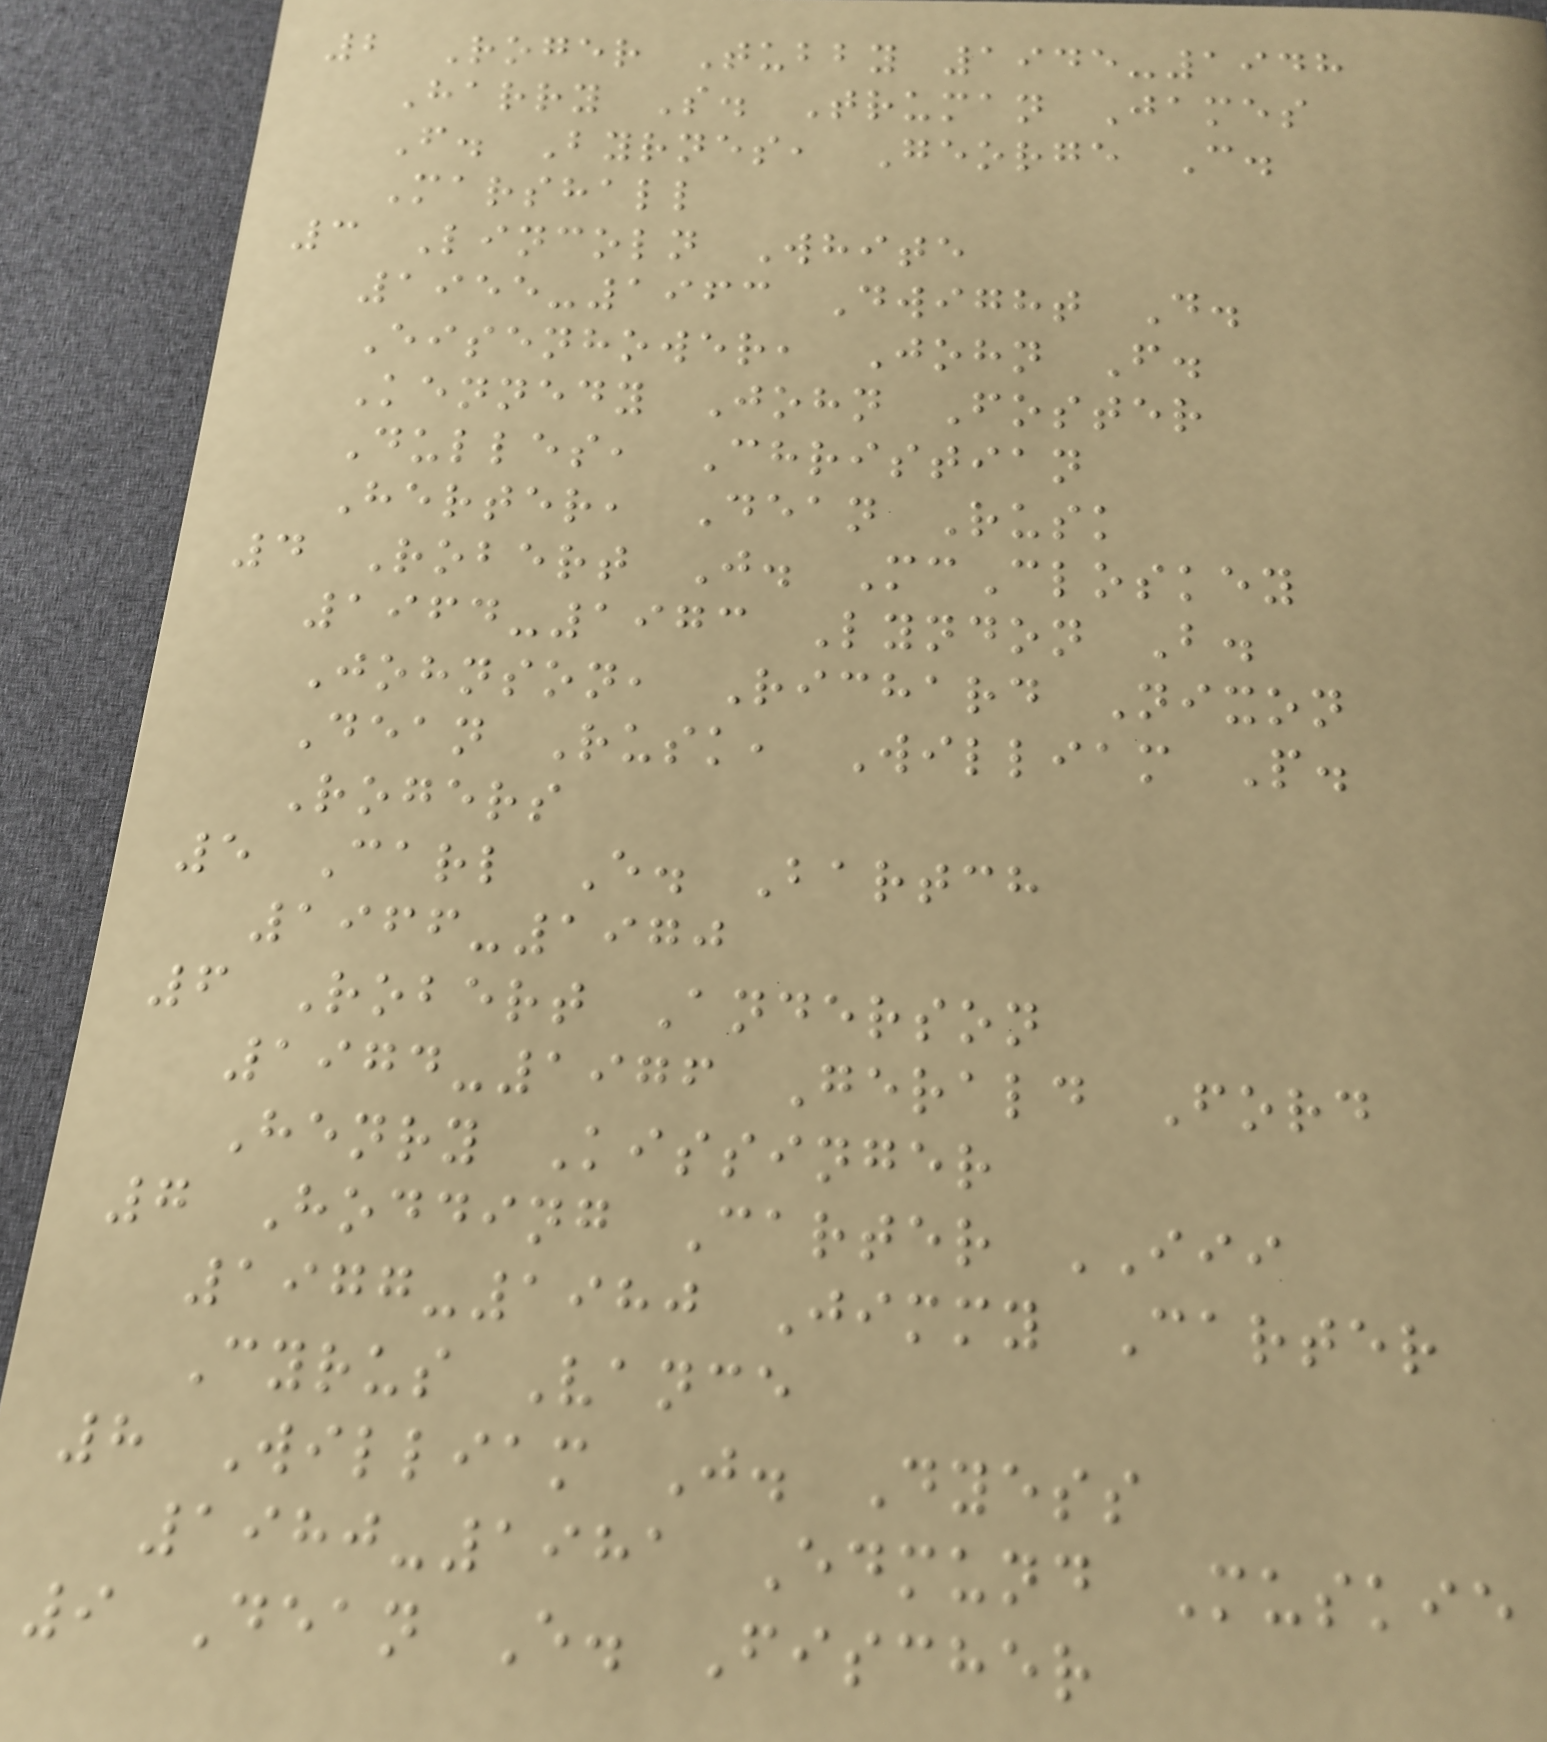2 Roger Tubby 1945-1948
Harry S. Truman James
F. Byrnes, George C.
Marshall
3 Lincoln White
1955-1963 Dwight D.
Eisenhower, John F.
Kennedy John Foster
Dulles, Christian
Herter, Dean Rusk
4 Robert J. McCloskey
1964-1973 Lyndon B.
Johnson, Richard Nixon
Dean Rusk, William P.
Rogers
5 Carl E. Bartch
1966-1970
6 Robert Anderson
1974-1976 Gerald Ford
Henry Kissinger
7 Hodding Carter III
1977-1980 Jimmy Carter
Cyrus Vance
8 William J. Dyess
1980-1981 Edmund Muskie
9 Dean E. Fischer
